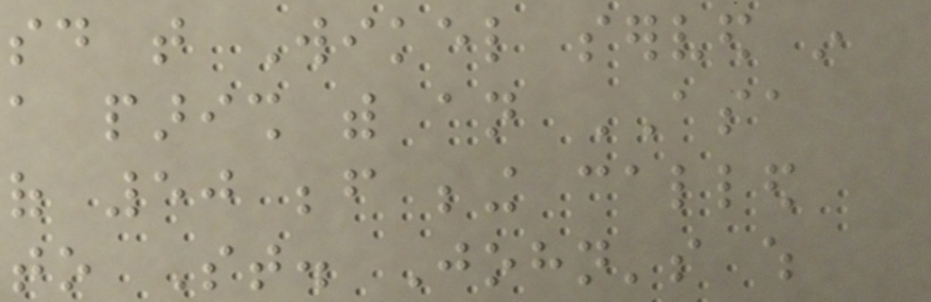said that Wikel served in
a parish with an ASA
of 50 before being called
to St. John's which
